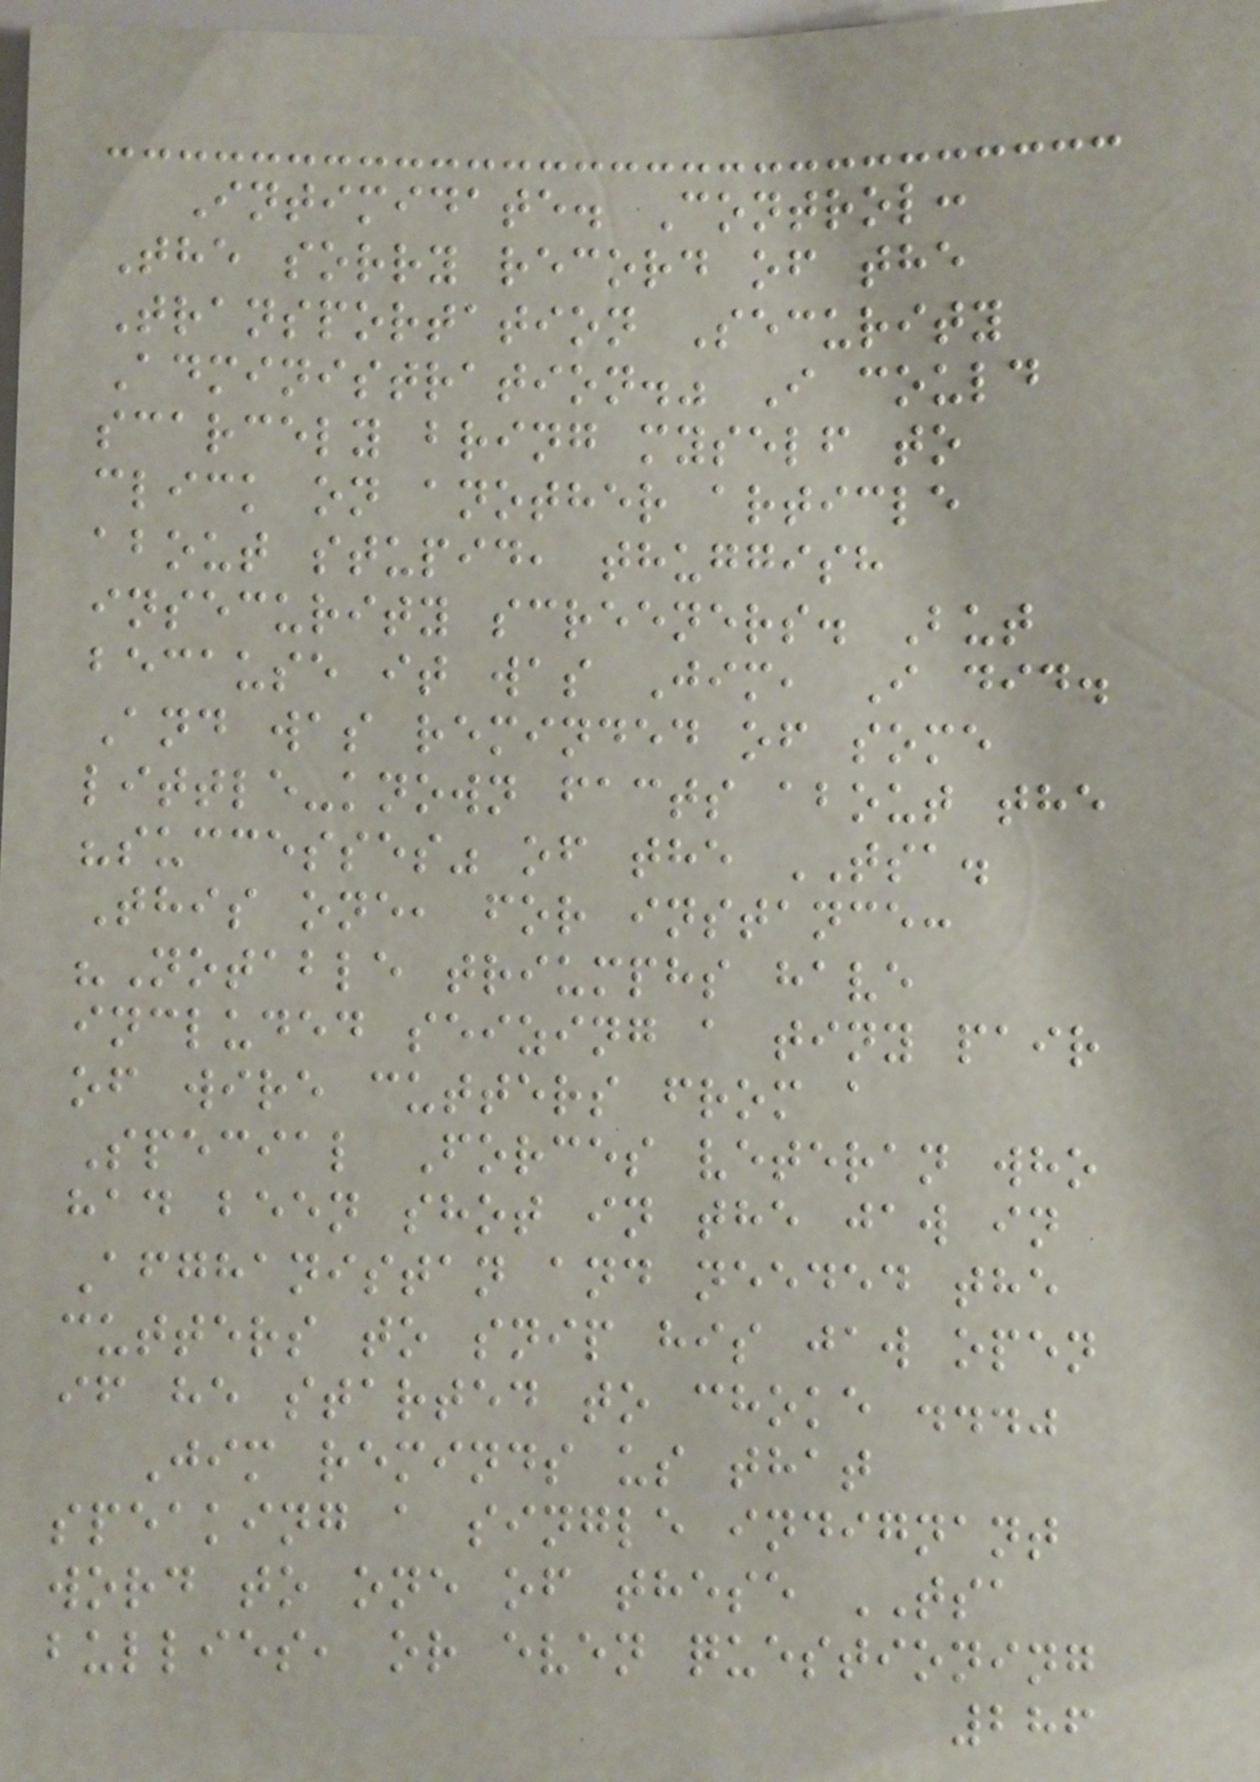Intimidate. Control:
The sorry record of the
Transportation Security
Administration." I could
scarcely bring myself to
click on another article
about stupid, thuggish
insecurity screeners. But
because it was Jim, I did.
And was reminded of some
little-known facts about the
"successes" of the TSA.
This one, for instance:
"Notable triumphs have
included seizing a tiny pair
of wire cutters from a
Special Forces veteran who
had been shot in the jaw in
Afghanistan and needed the
cutters to snip his jaw open
if he started to choke ..."
Jim reminds us that
speaking a single indignant
word to one of these TSA
bullies, or even questioning
286
